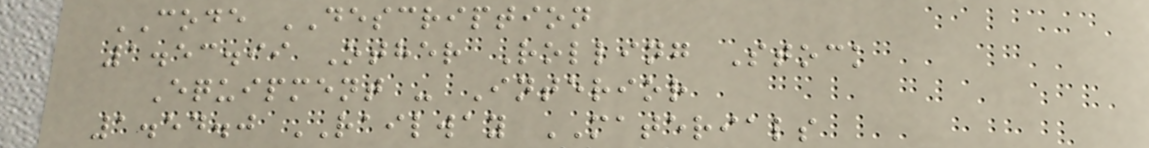CODE DESCRIPTION
1.53.99 Other Rolling Stock
Equipment - Interior
1.54.0 RAILWAY MATERIALS
